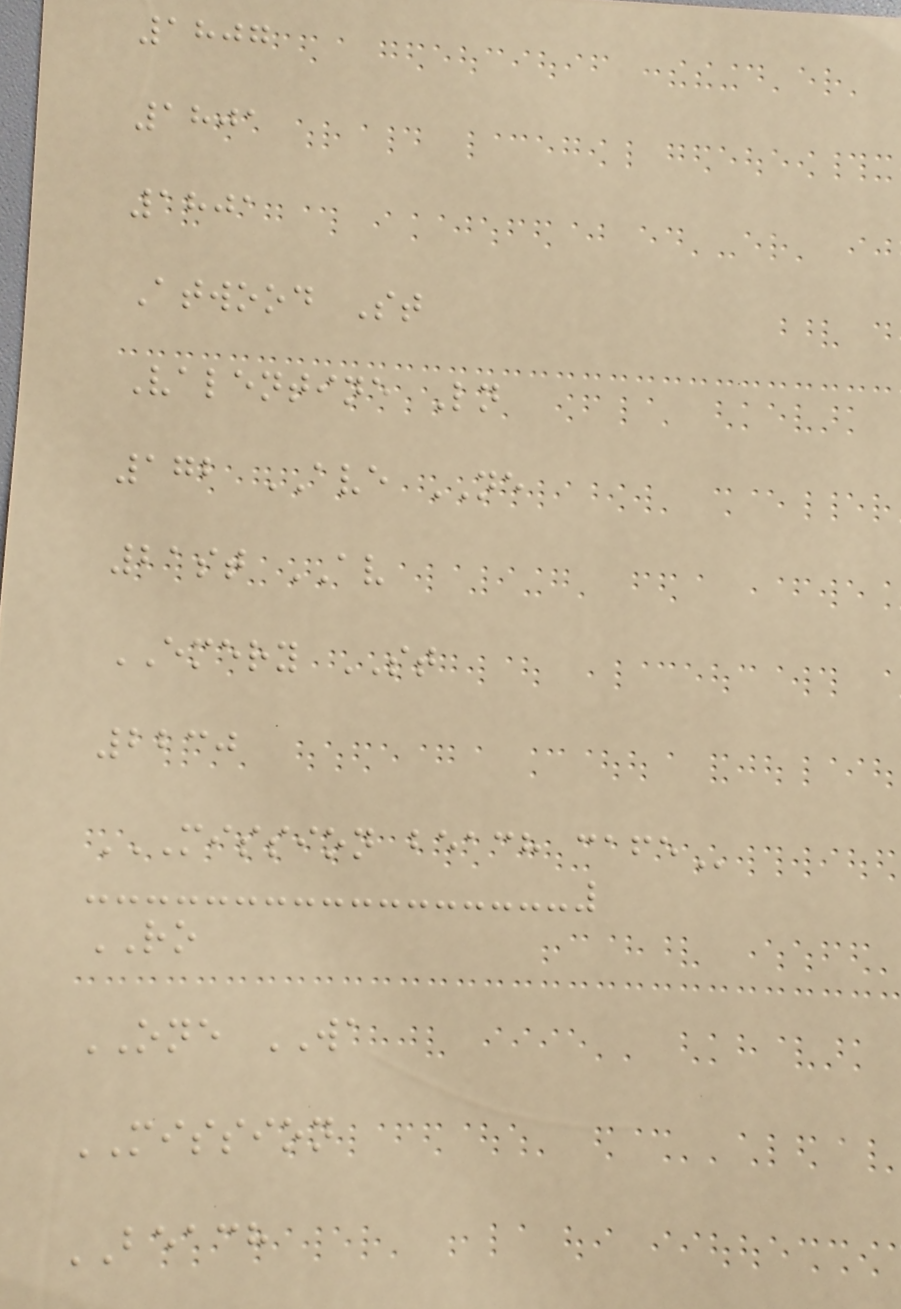1807
1801
1801
Atwood St
Valentine Ln
172 AVE NE
21st AV
EMERY ST
2230
MISSION BEACH CAFE
RO
ONE WA
MISSION
BEACH
